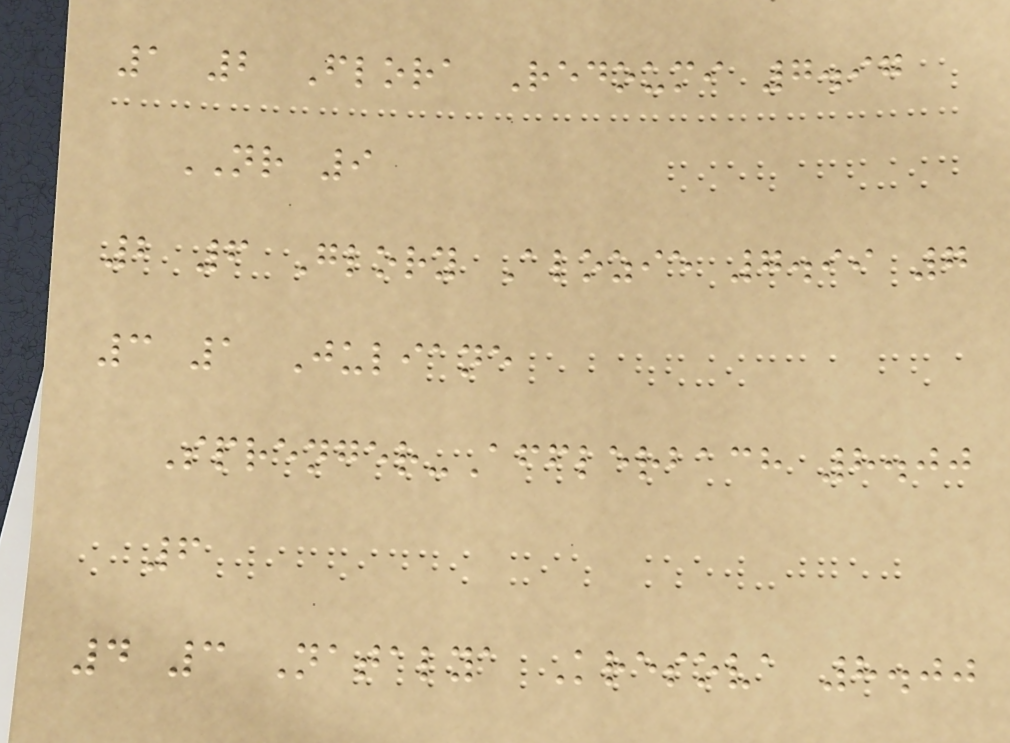1 2 Flora Redoumi 7.97
NR 9
2 6 Glory Alozie 7.99 7
3 1 Juliane
Sprenger-Afflerbach 8.00
6
4 3 Natalya Kresova 8.00
